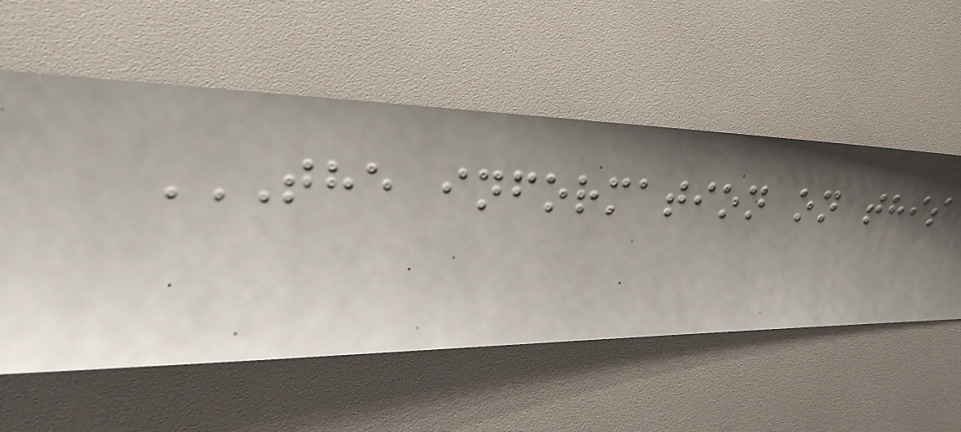THE INFORMATION ON THIS
